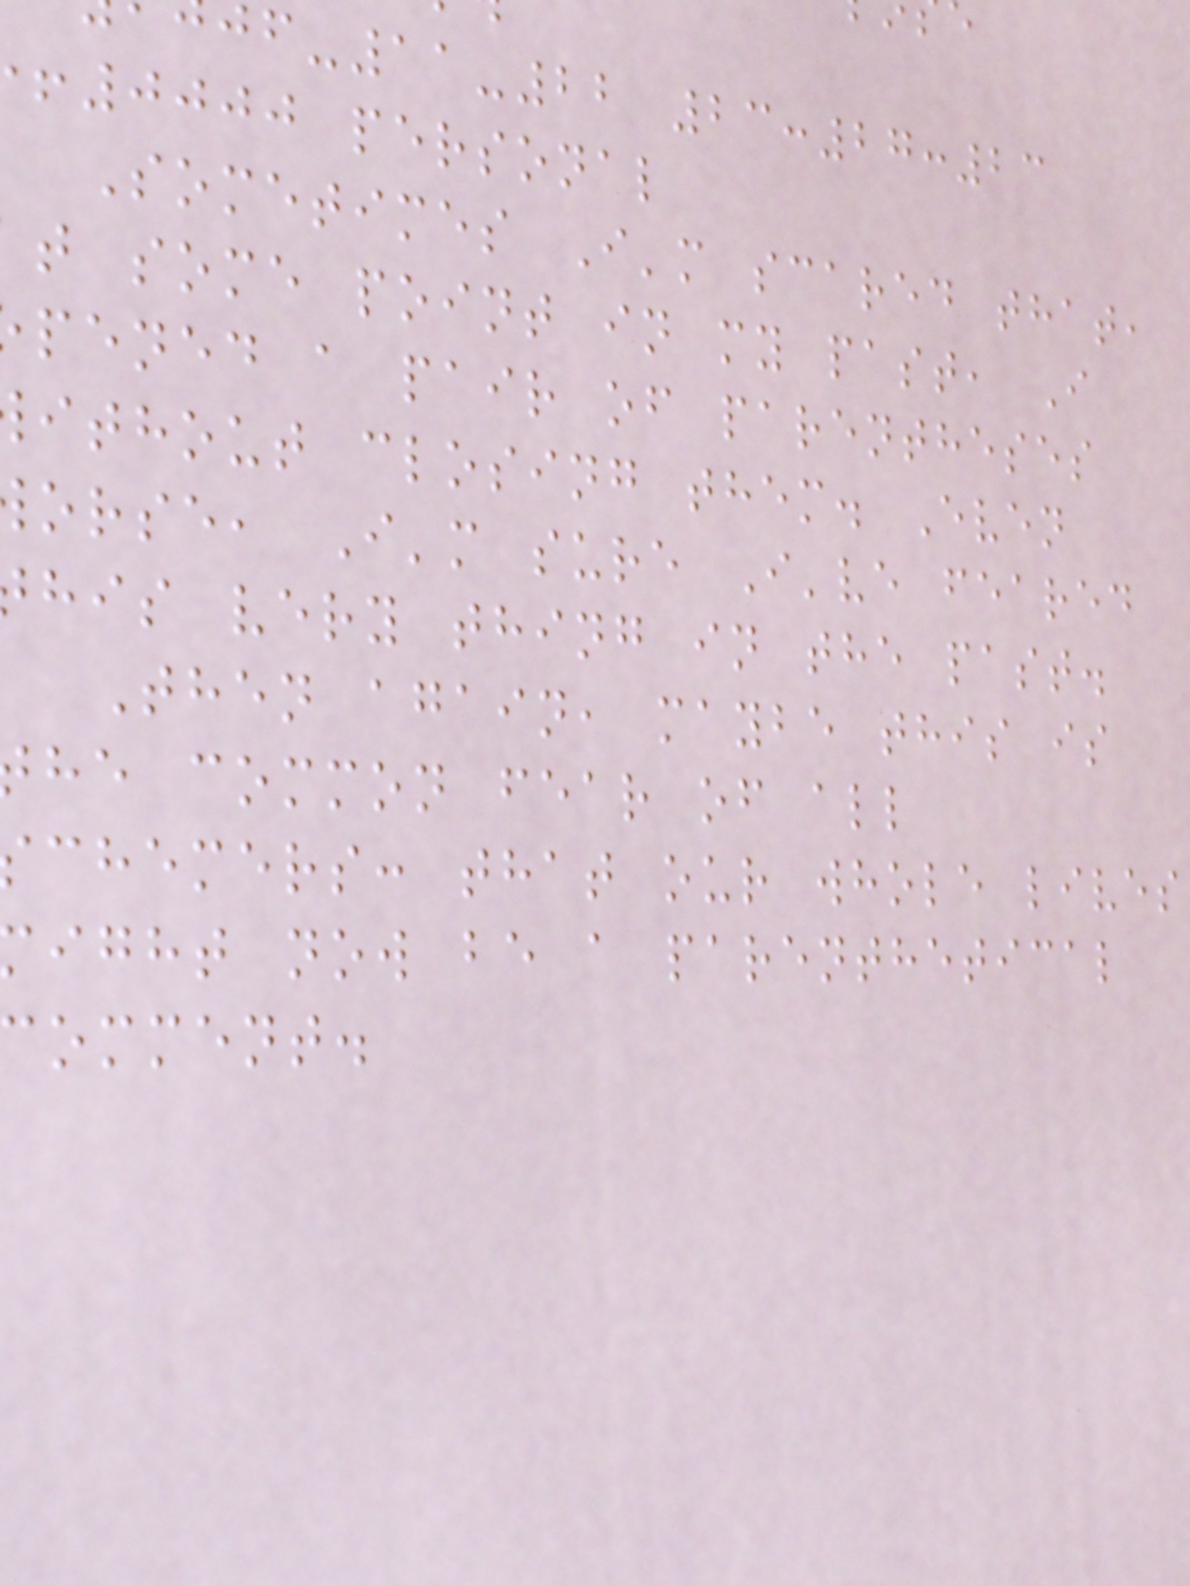-11-22 23:27:23
0000 personal
Sometimes I'm scared that,
t some point in my past, I
pened a pair of parentheses
ithout closing them. Even
orse, I'm sure I've feared
his very thing in the past.
Then again, maybe this is
he common fear of all
chemers: that our whole lives
ight now be a parenthetical
comment.
